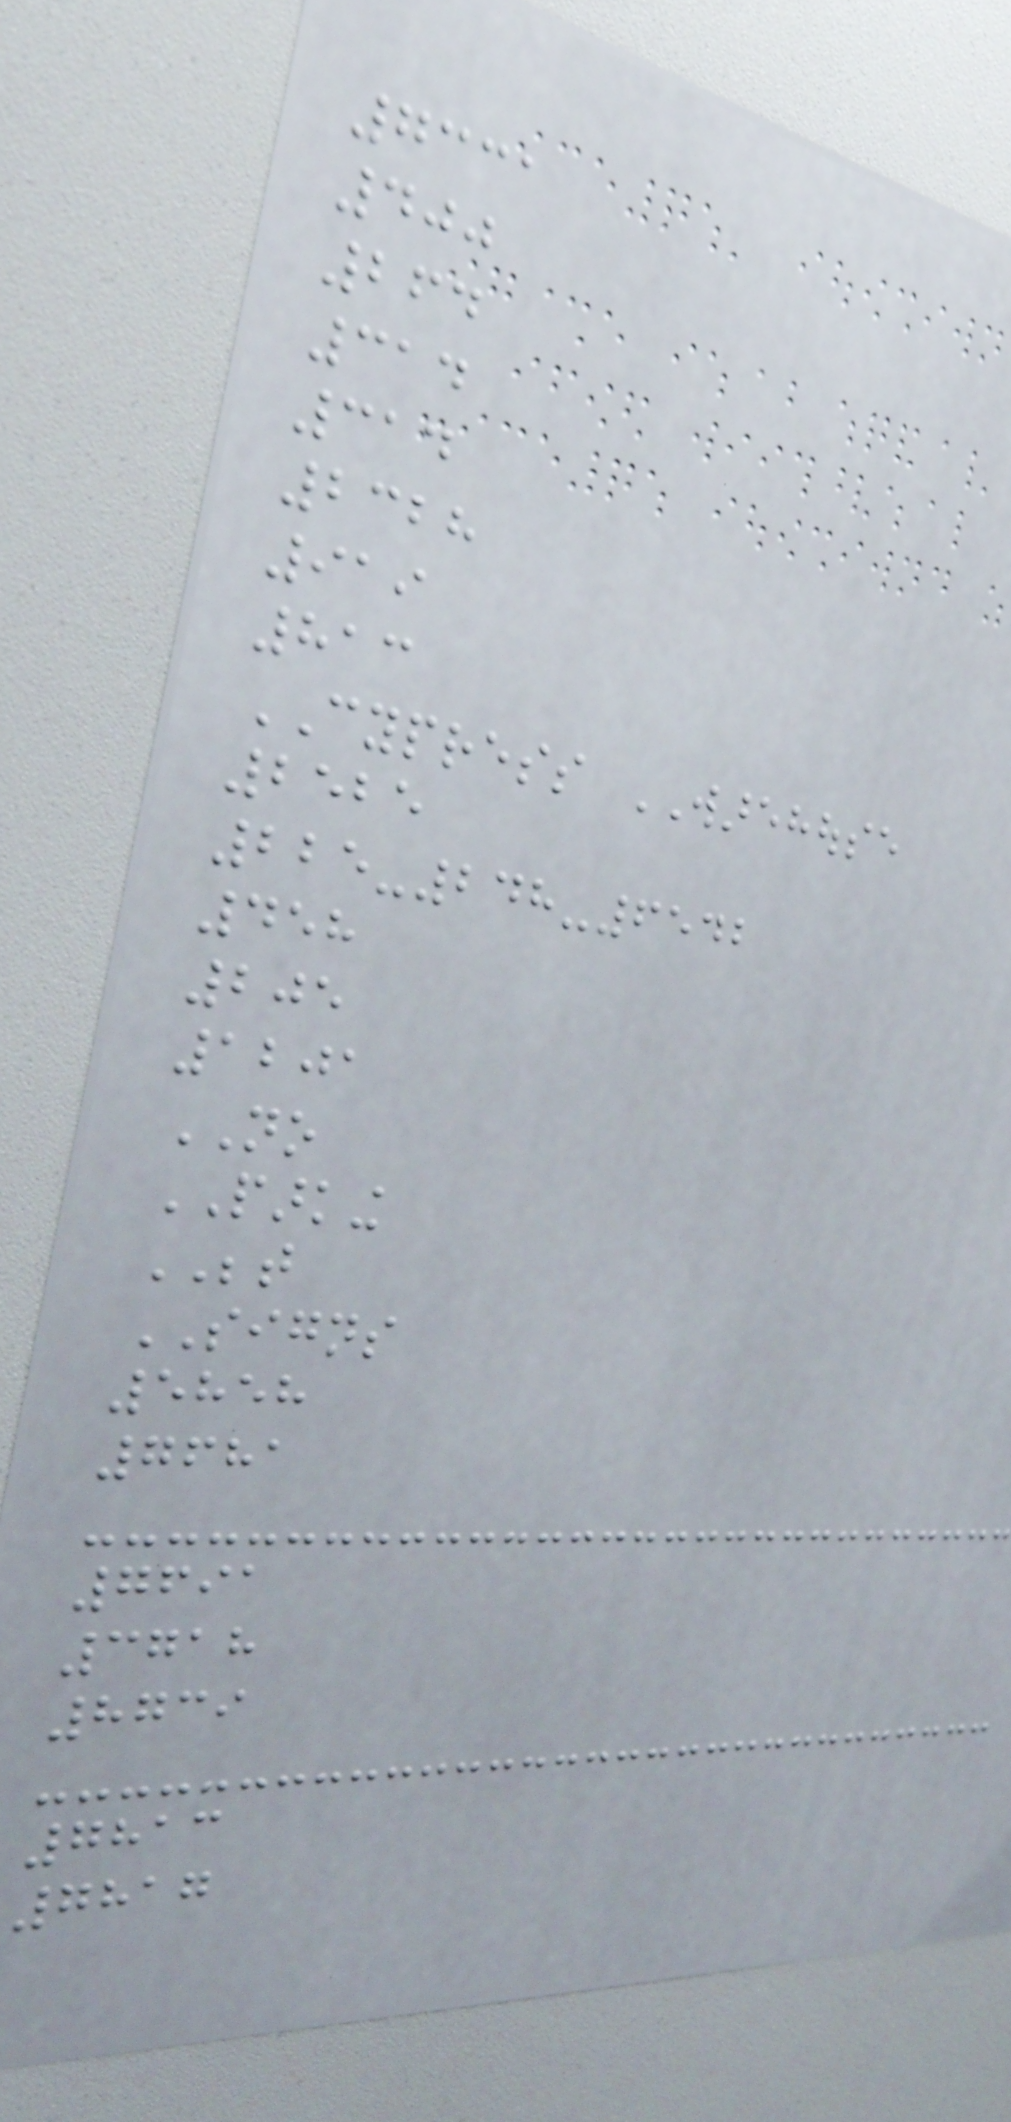7331
400
264
314
314
2328
919
813
CYPRESS WAREHOUSE
2525
225-248-6542
458
205
1201
NO
PARKING
BETWEEN
SIGNS
5858
7681
7691
3718
8739
7813
7817
